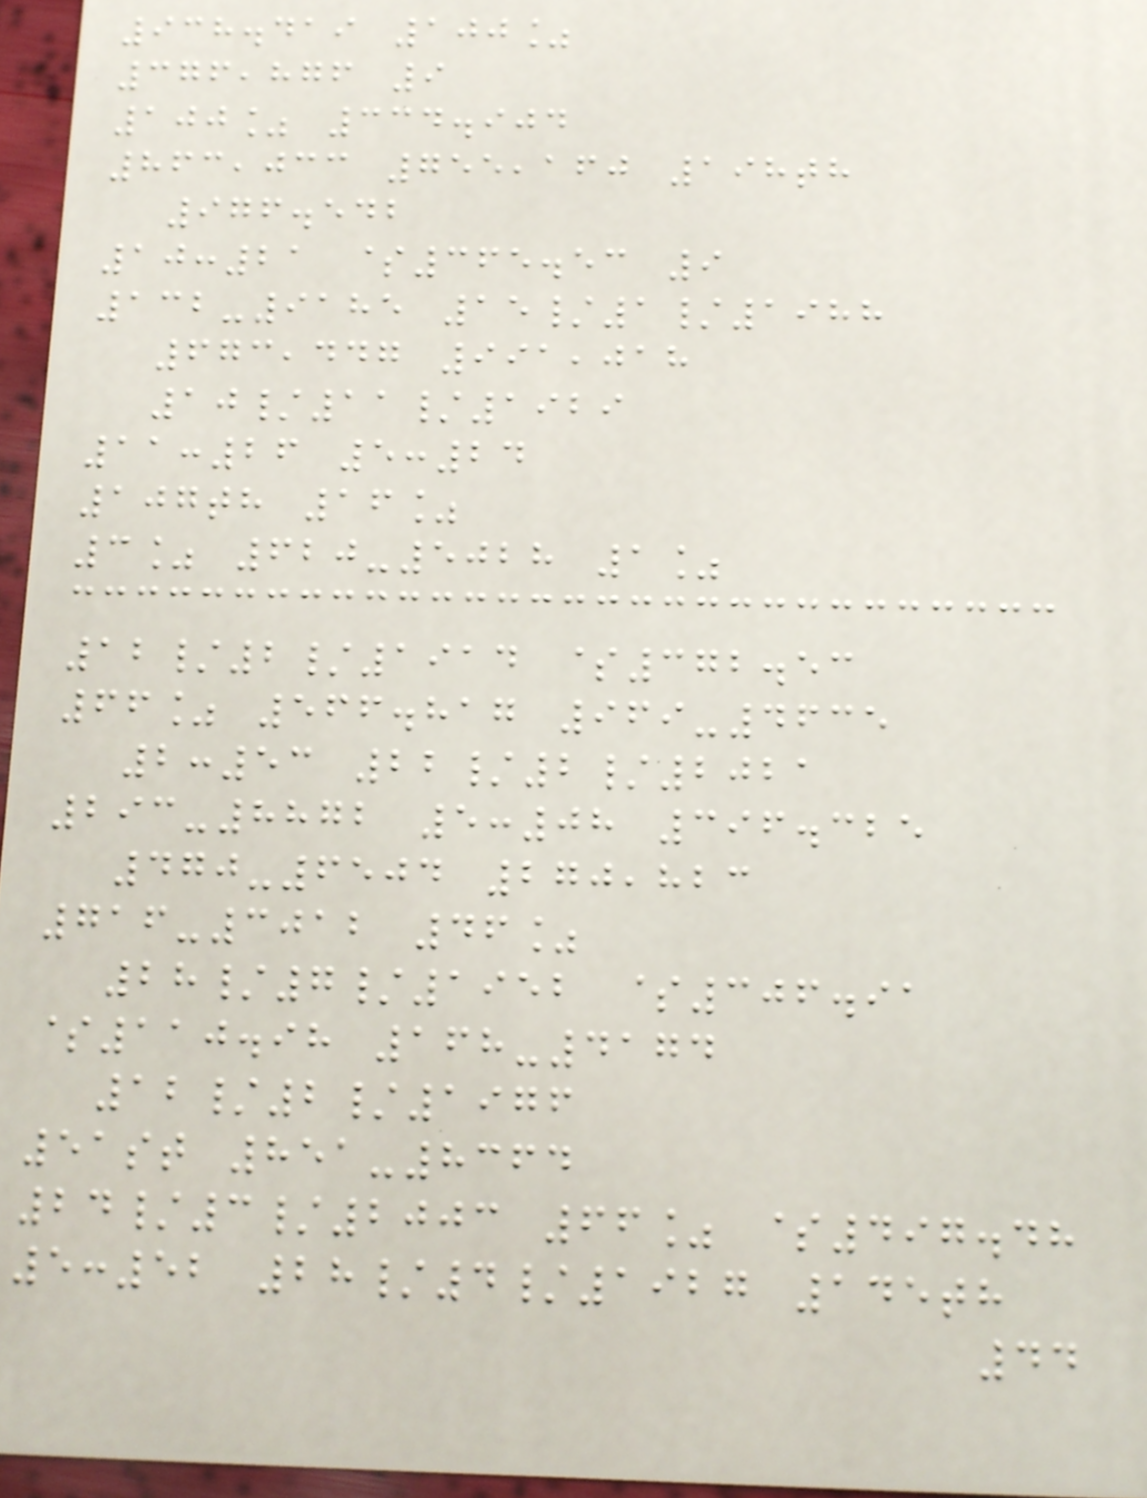938.419 100%
376,876 9
100% 334.904
863,033 755,160 198th
976.542
10:21 $365.53 9
132-9185 15/1/1988
673,447 991,018
10/11/1929
11:26 5:24
107th 16%
3% 620-5028 1%
12/2/1914 $372.53
66% 566.817 969-4635
2:53 22/2/2021
293-8872 5:08 396.325
470-6504 270,823
716-3012 46%
28/7/1952 $306.91
$110.98 168-4174
12/2/1976
51st 851-8364
24/3/2003 66% $497.48
5:52 28/4/1927 145th
44
